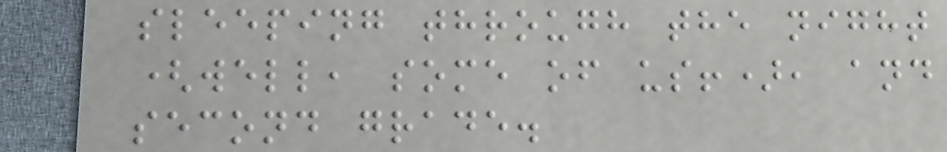sleeping through the night
(well, some of us!), and
second grade.
